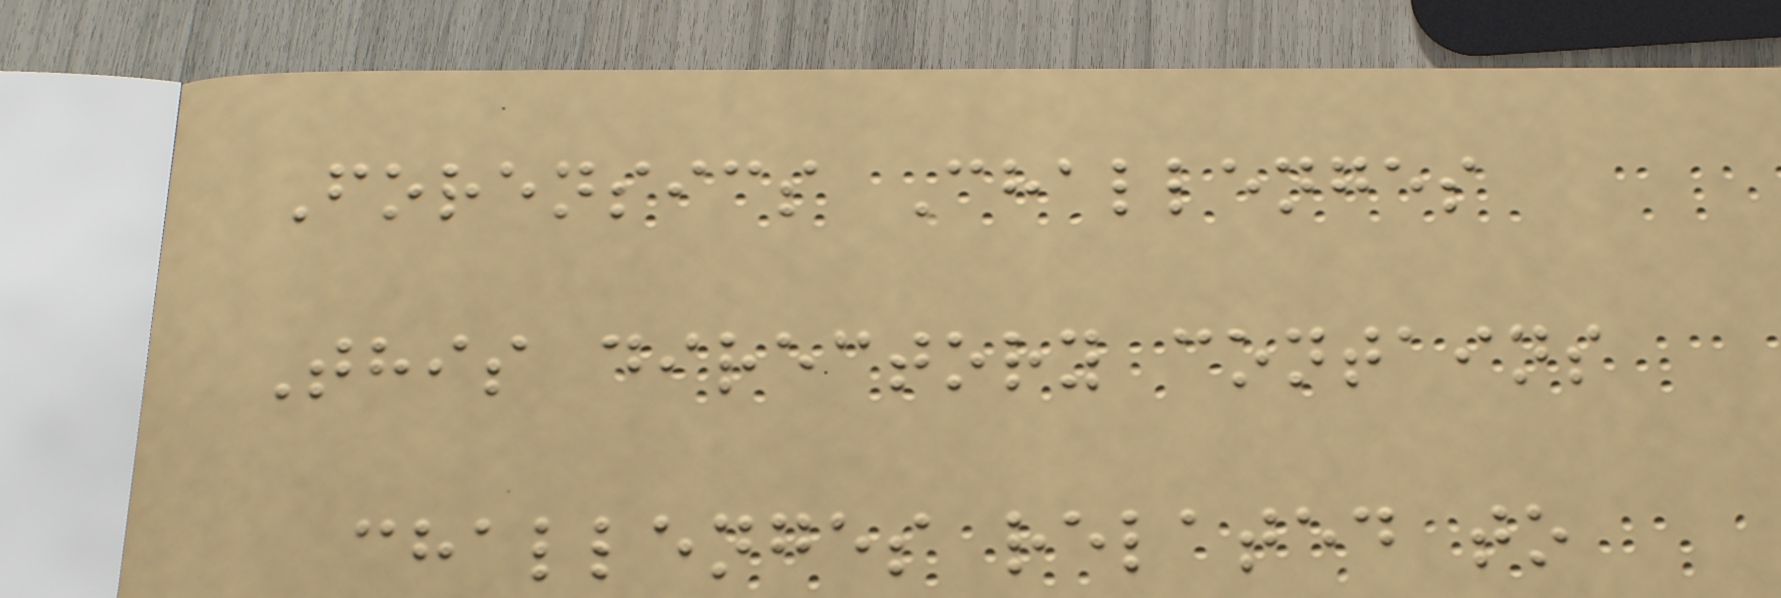Forensics Challenges
This directory contains
challenges related to
